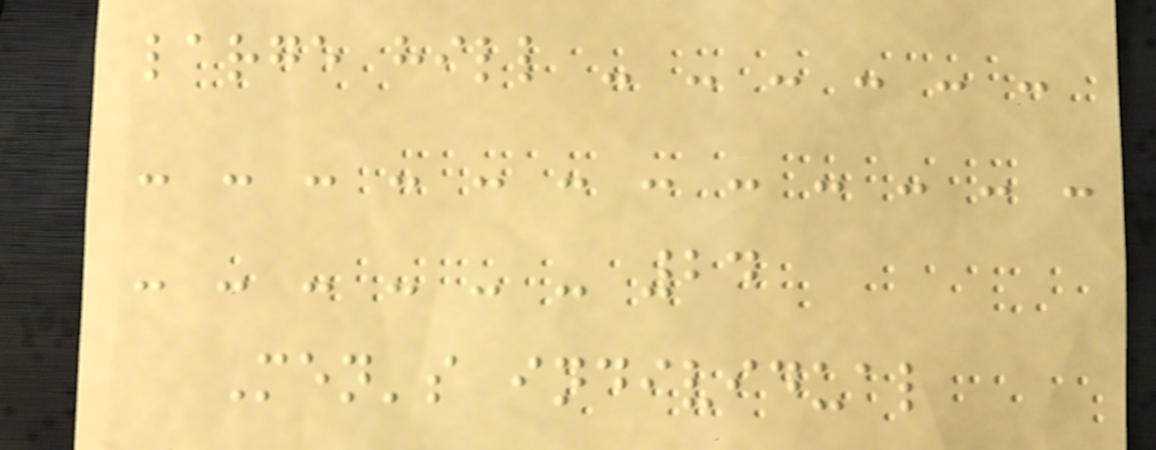large hill - - - - - -
- - - - - - - - - - - -
- - - - - - 24
Men's individual
